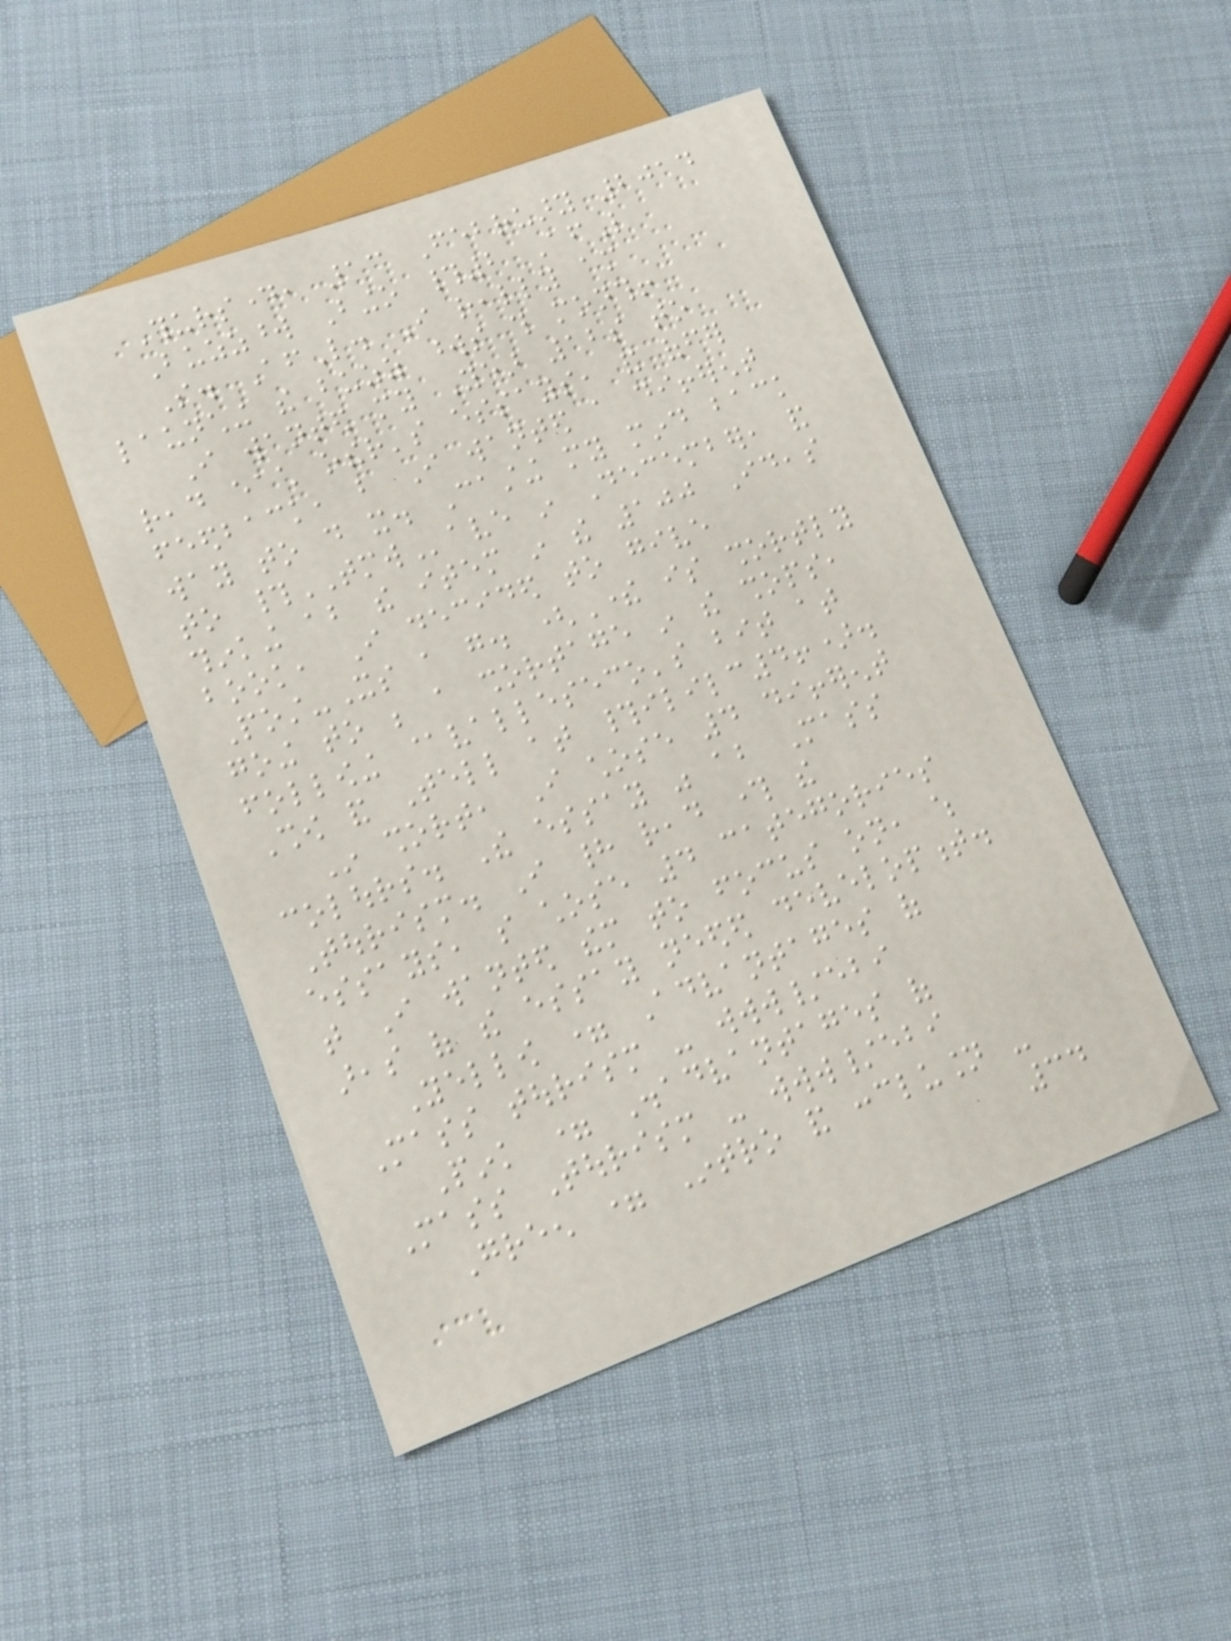Thursday, 13 February 2014
Buzzword Bingo #2 AfL
So. AfL. I really am
launching the buzz words this month!
I wanted my Year 12s to
read each other's essays, and offer
feedback, but I wanted a different
way to do it. Casting my mind back
to #TMWave in December, and
thinking about the item in the 100 Ideas
book, I decided to give
Post-Its a go. (There is shortly
going to be a shortage in the shops,
following @valleseco's bit at
Show and Tell at #ililc4!).
In short, I chose 4 different
colours. The essay was about Mass
Tourism. I had read through the
essays, so chose 4 categories
that I wanted them to focus on, which
areas of the essay needed development.
Yellow = Advantages of
Mass tourism - www/ebi
Pink = Disadvantages of
Mass Tourism - www/ebi
Green = Intro and conclusion -
34
